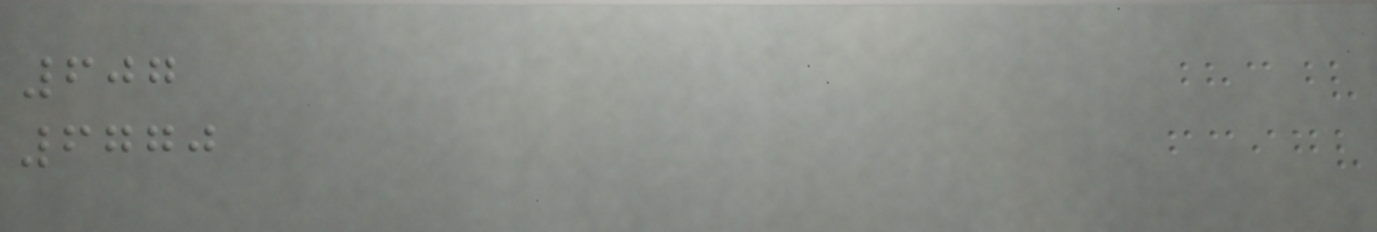607
6770
